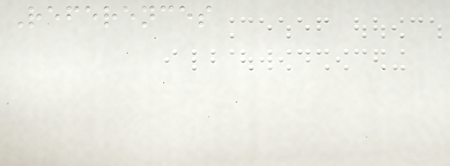References
